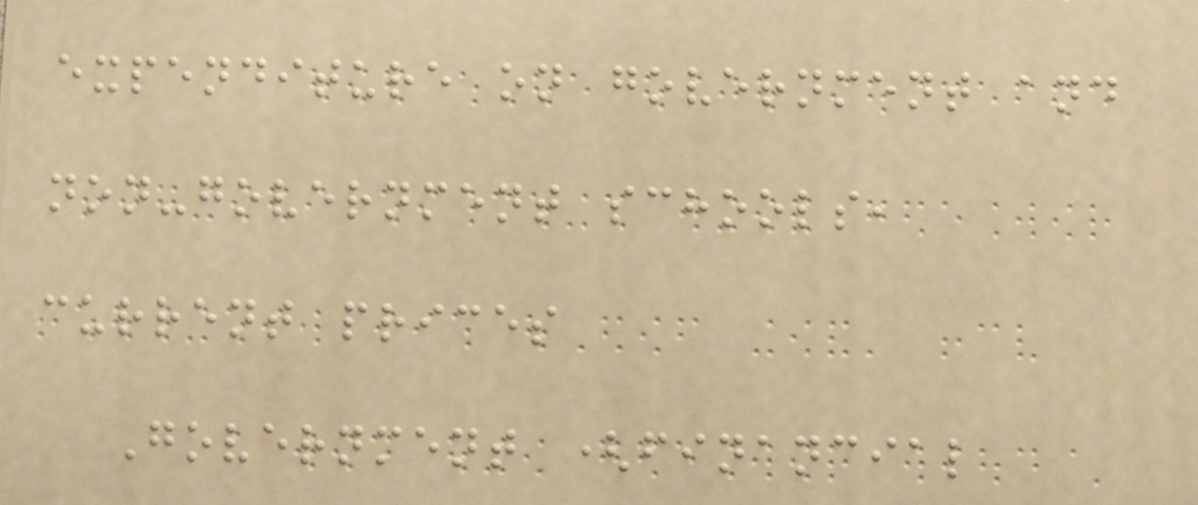expenditure on government and
non-government schools,
current prices
Government (financial
